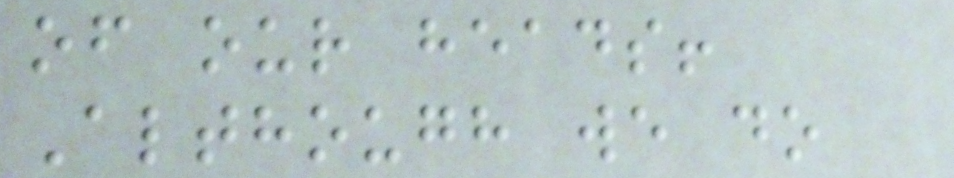of our heads!
Although we do
